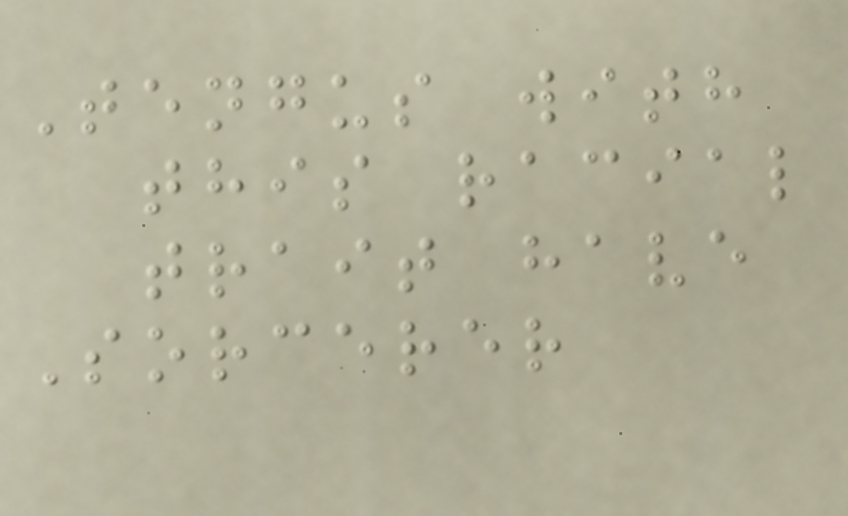Tengus with
this racial
trait have
Sorcerer
